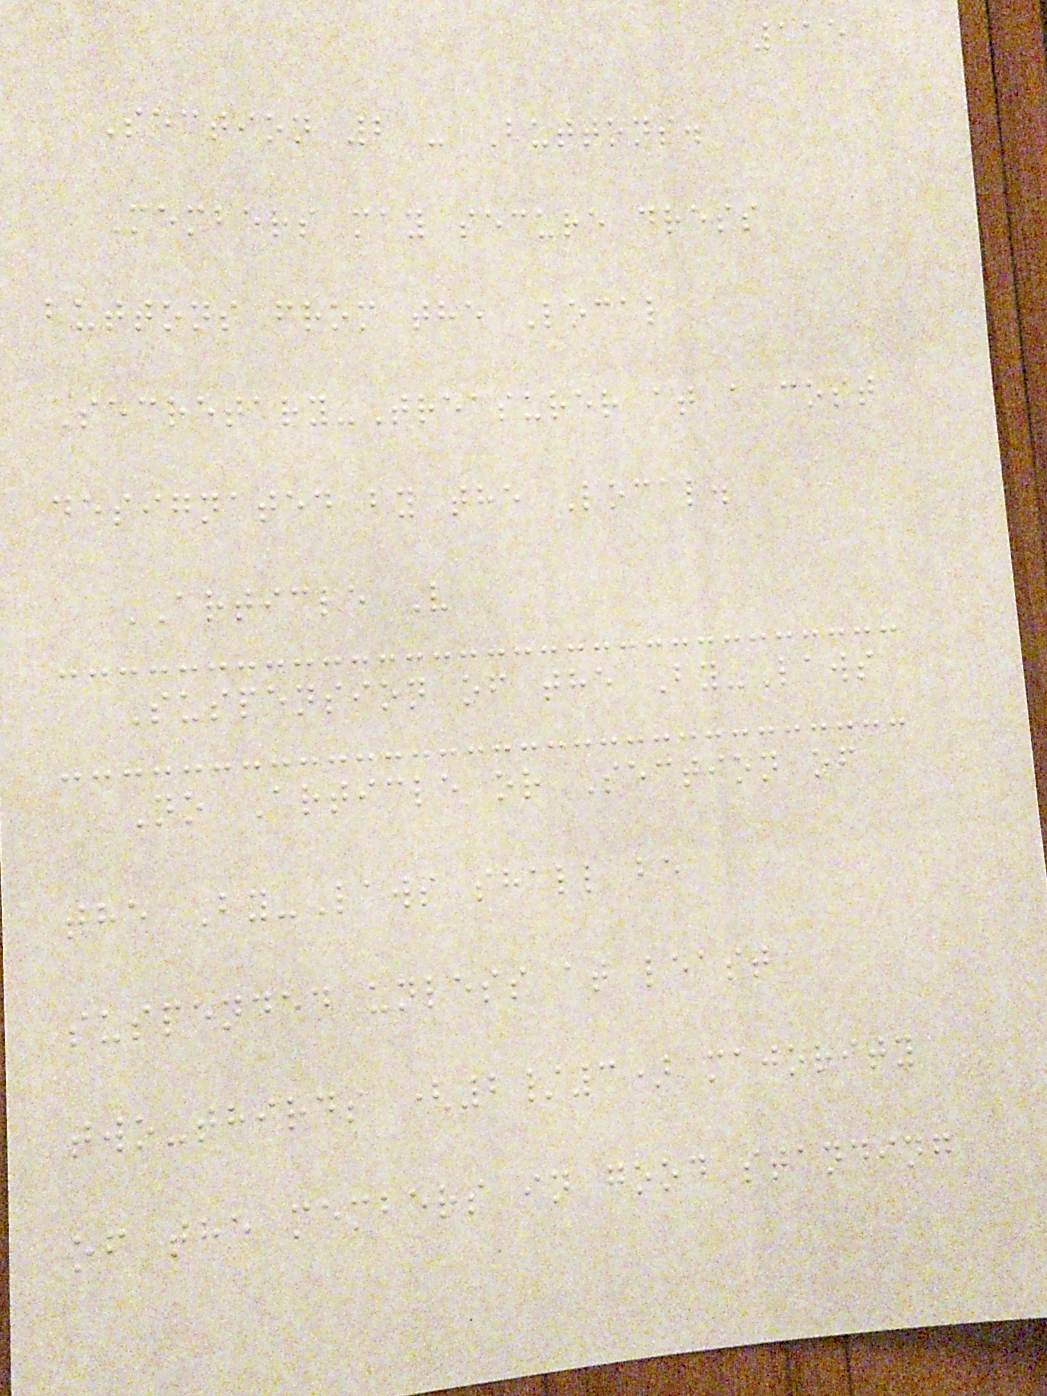115
Section 2 - Buttons.
Members may secure dress
buttons from the Local
Secretary-Treasurer at a cost
designated by the Local.
ARTICLE V
Suspension of the By-Laws
No Article or Section of
the By-Laws shall be
suspended unless at least
two-thirds (2/3) majority
of the members in good standing
